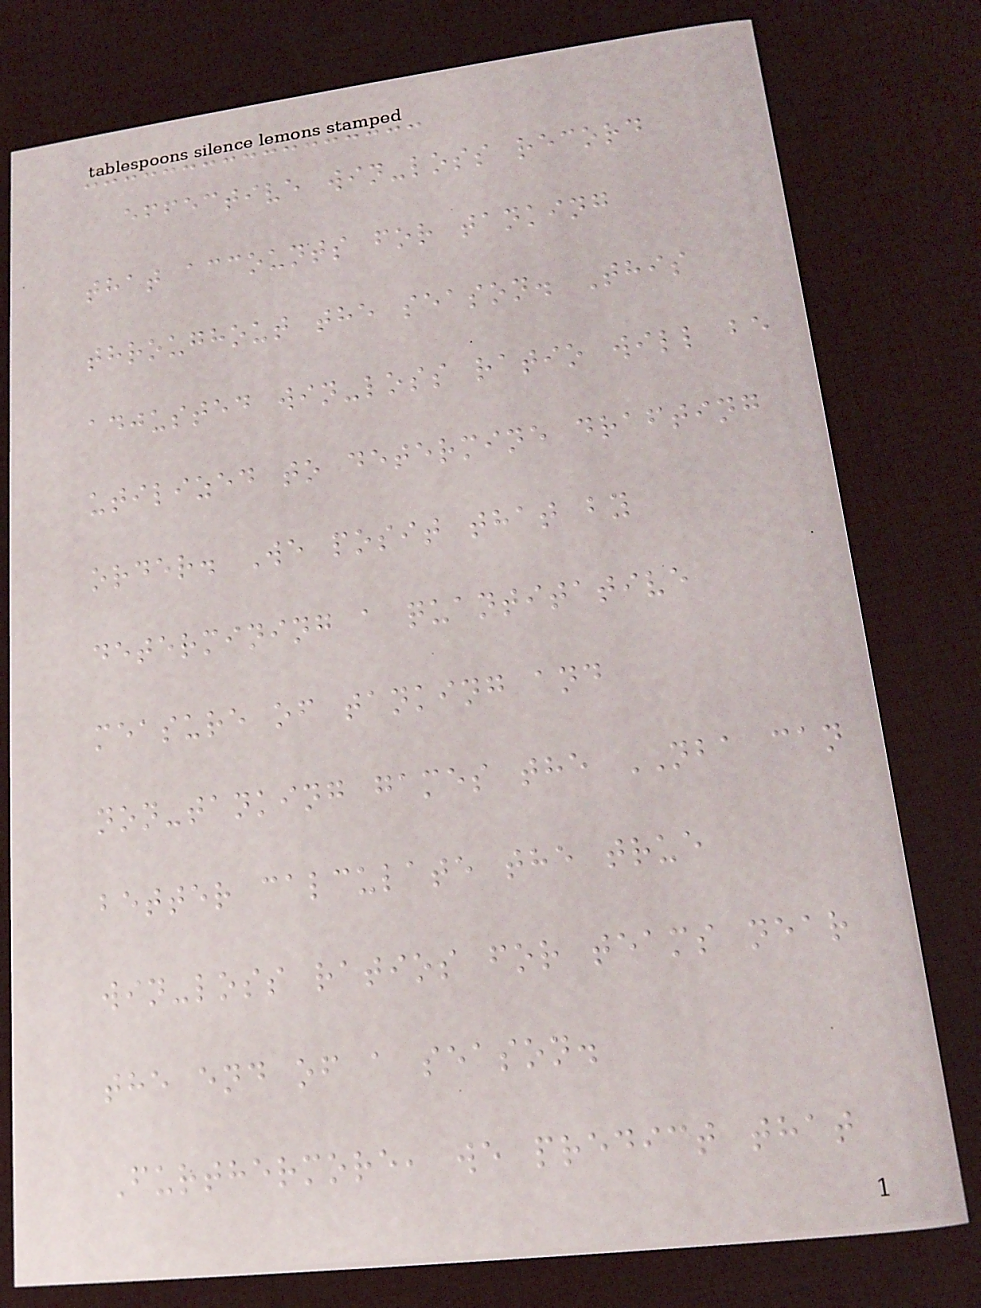effective win-loss record
that accounts for tanking
throughout the season. This
adjusted win-loss ratio will be
utilized to determine drafting
order. We posit that by
determining a quantitative
measure of tanking and
non-tanking games the NBA can
better calculate the true
win-loss ratios for teams near
the end of a season.
Furthermore, we predict that
